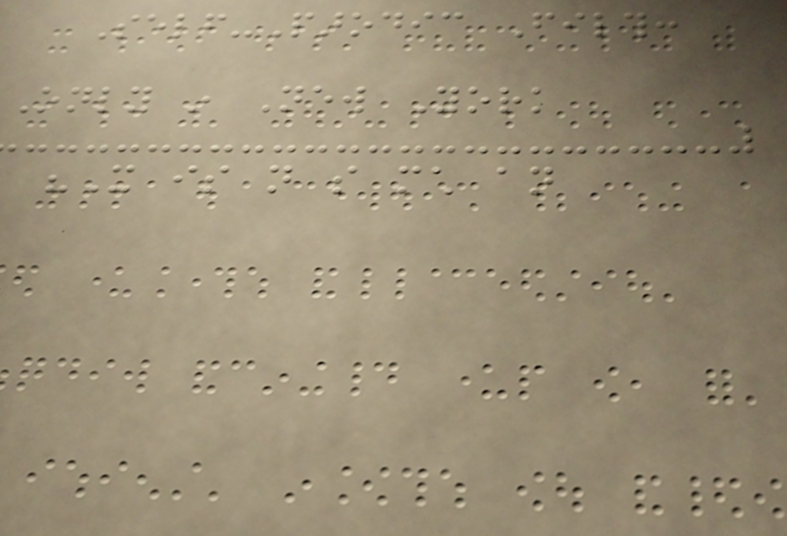Self-Parodic Filth:
Only in New York
"It is not so much an
